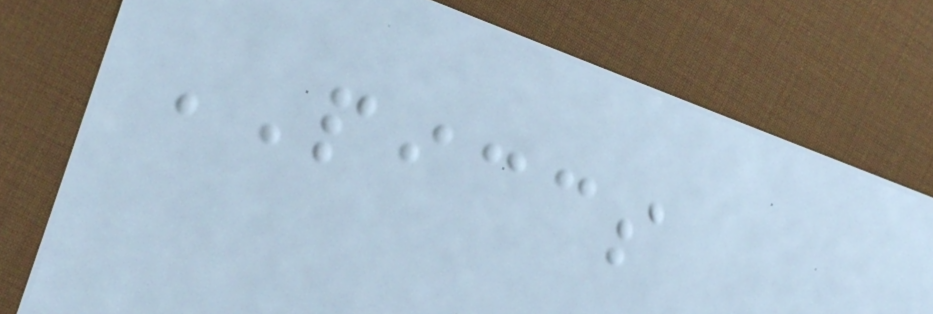PICCS
